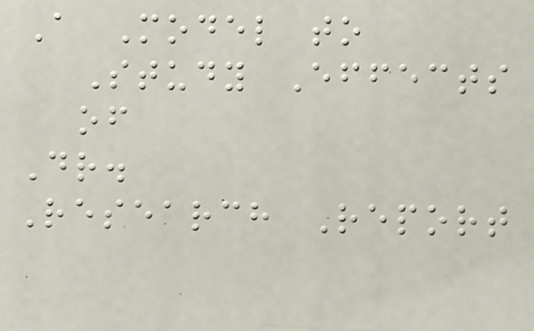A Model to
Study Effects
of
Dr.
Research Report
